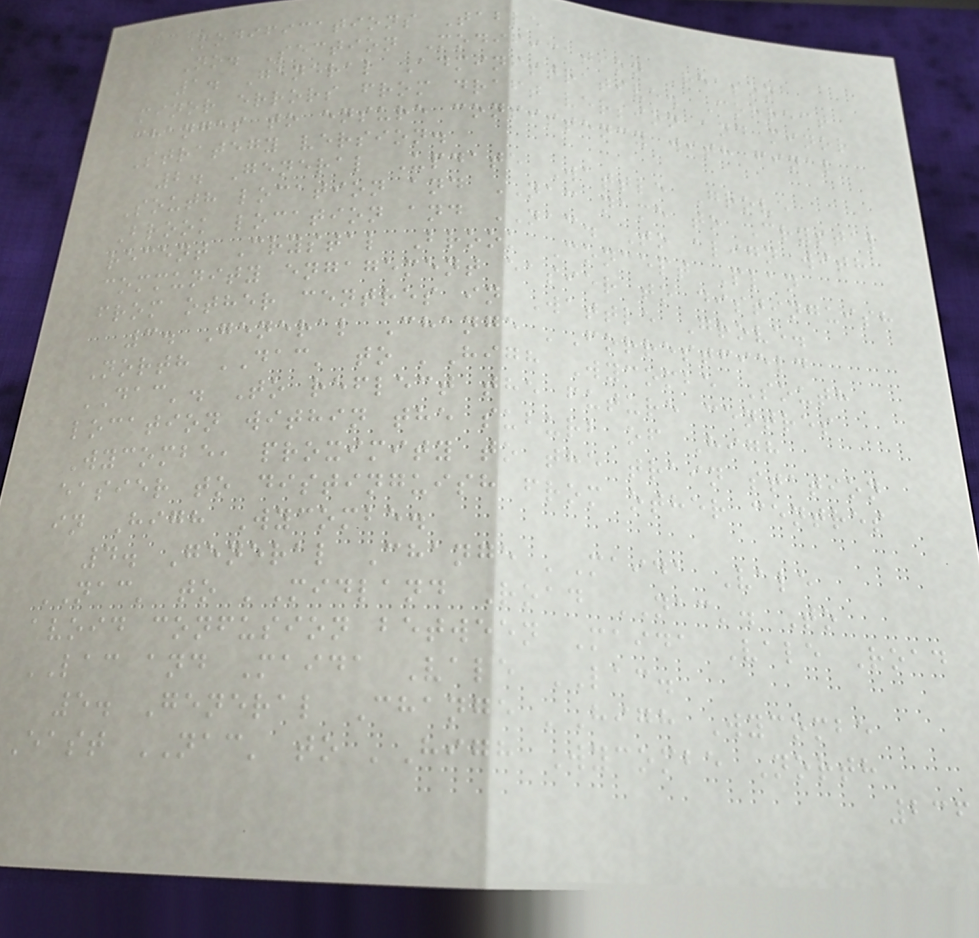Modifications Table
No. Section Modification Reason
1. General Administrative. Correct
minor errors from draft version and minor
changes to ensure consistency with final
Strategy version.
2. General Update Wattle Grove
South location and NAC name to Crystal
Brook location and NAC. To align with
recent Crystal Brook Concept Plan
community engagement easier to distinguish
from other centres in Wattle Grove.
3. General Change 'Forrestfield
North DAC' to 'High Wycombe South
DAC'. To reflect the future centres
location within the suburb of High
Wycombe, proximity to the train station
easier to distinguish from other centres
in High Wycombe.
4. General Change 'Maida Vale
NAC' to 'Midland Road NAC'. To
avoid confusion between Maida Vale Road
LAC and Maida Vale LAC.
5. General Change 'High Wycombe
East NAC' to 'High Wycombe North
236
